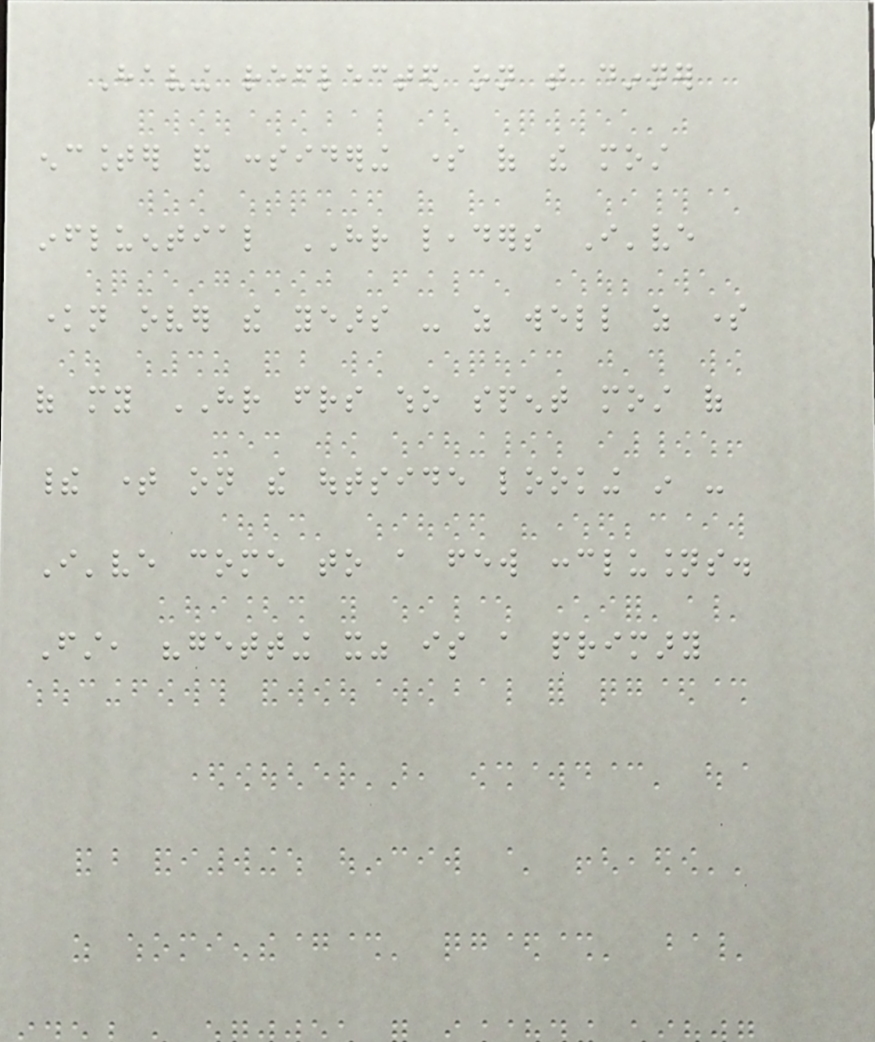Having reflected on that dinner
encounter and considering some of the most
influential HR leaders I've
known over the years - as well as some
of my HR friends who spent most of
their time on the outside looking in -
I've come to a few conclusions.
First, "getting it" is a primary
